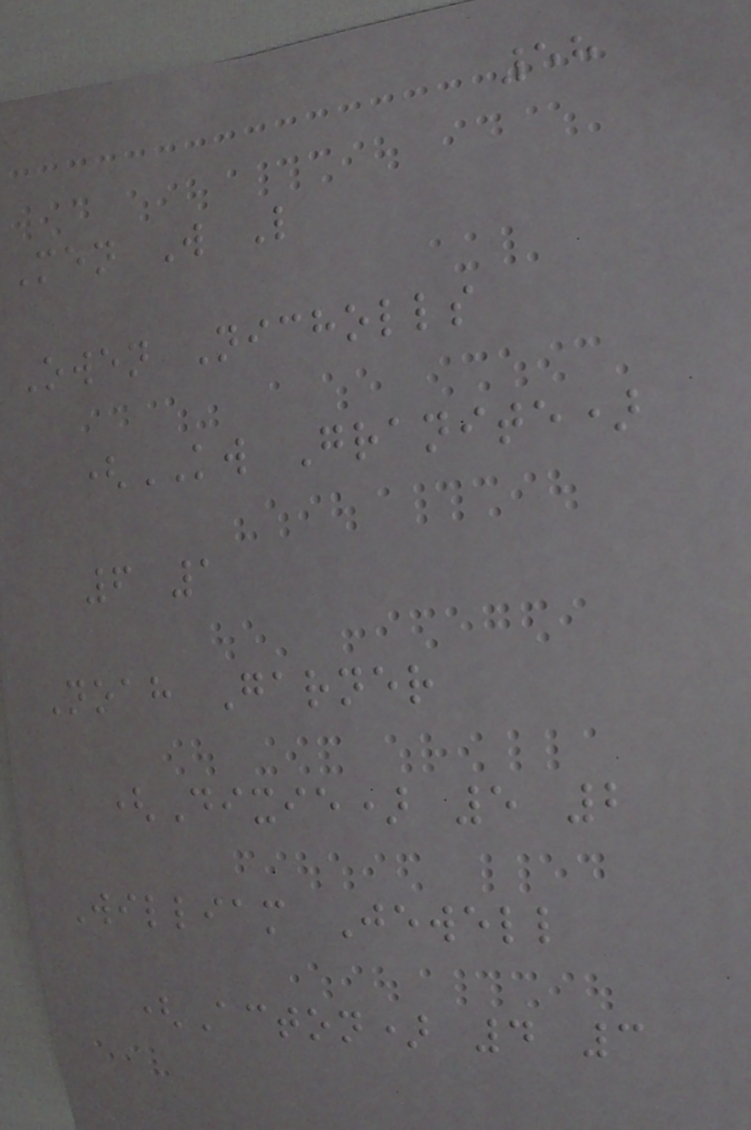58
Men W L
Owen Nicholls
(KW Granite)
6 1
Noah Garner
(Dixie) 5 2
William Jewell
(Acton) 4 3
